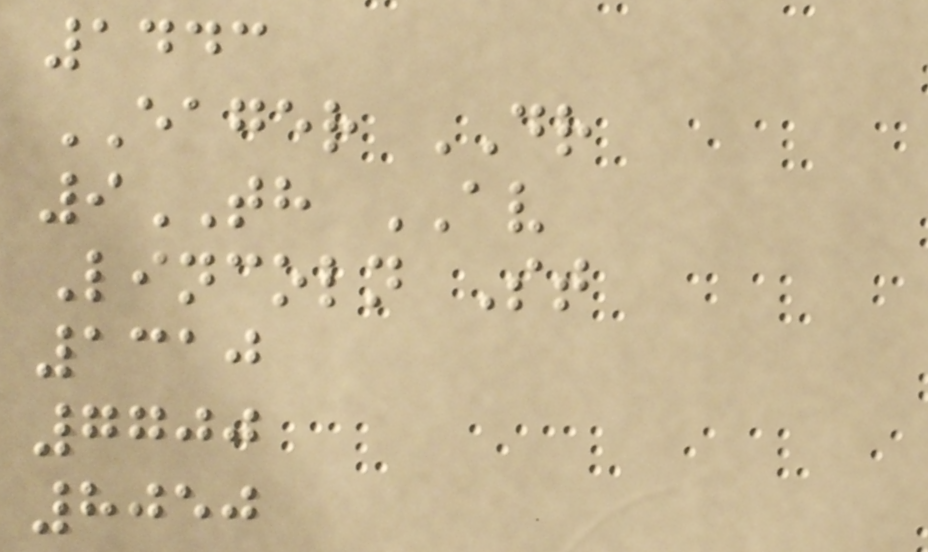1443
EAGER DR
9TH AV
Lincoln St
1310
7700
8050
